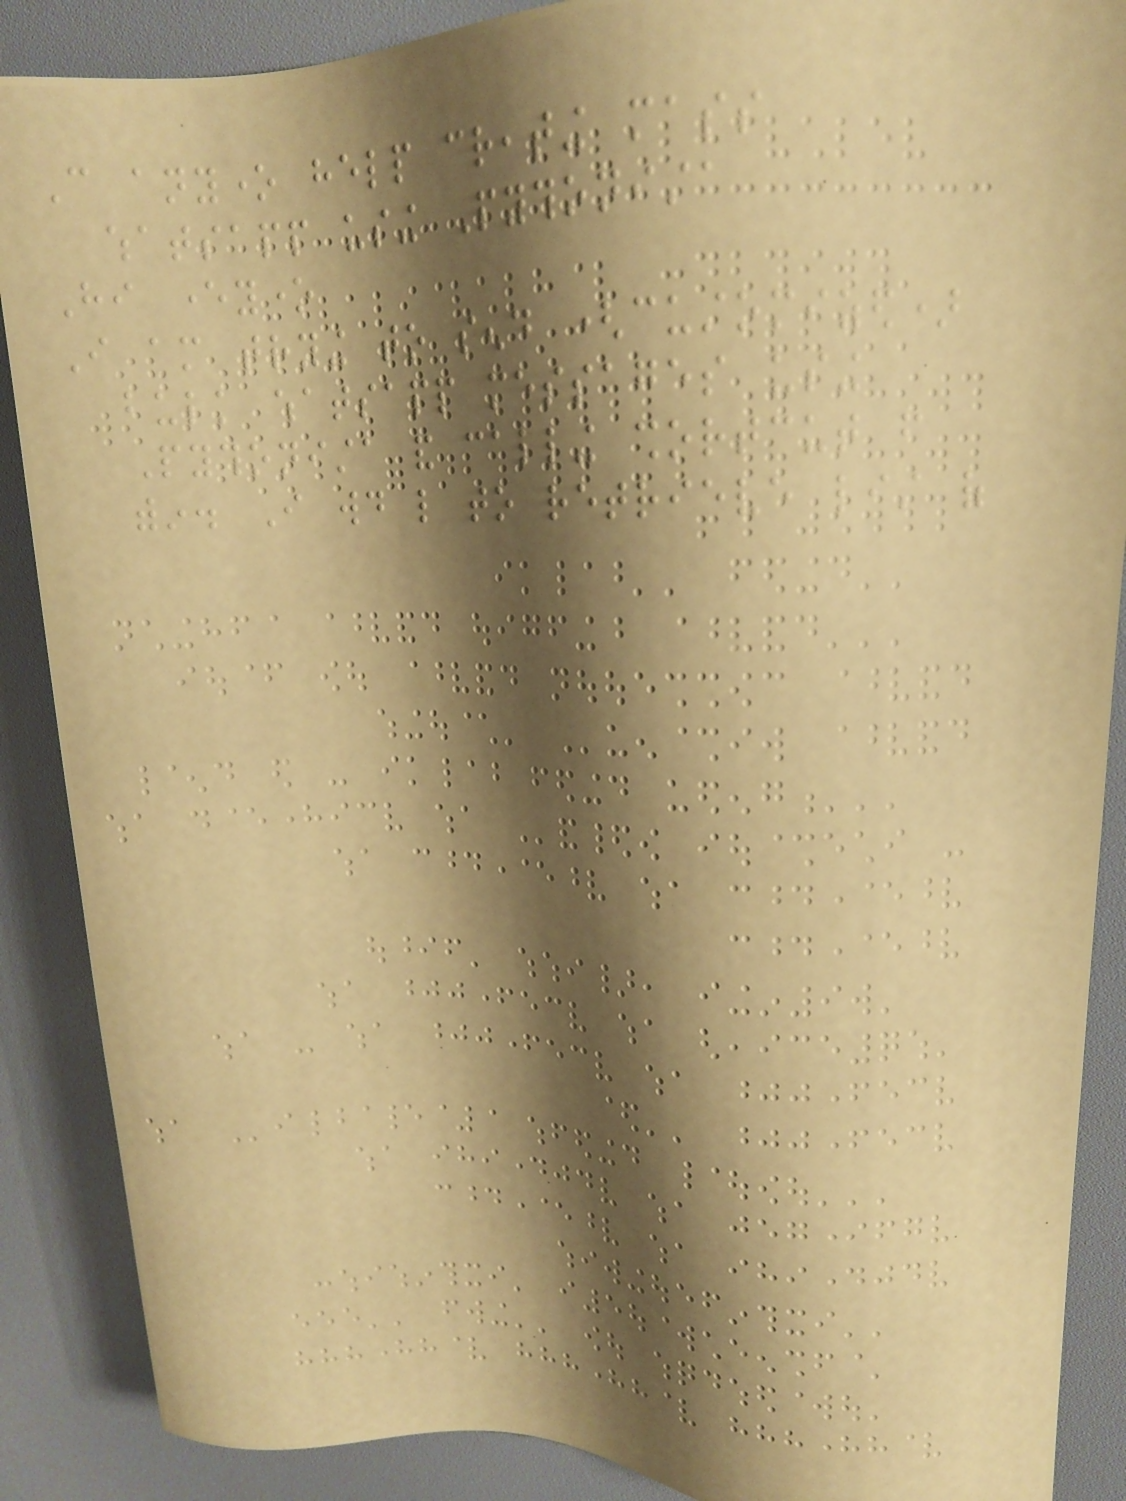Can anyone help creating mass
whatsapp using Pythonista
Hi everyone
I am trying to send (customized)
bulk whatsapp messages using
Pythonista and calling shortcut from
within. I would like to retrieve list of
